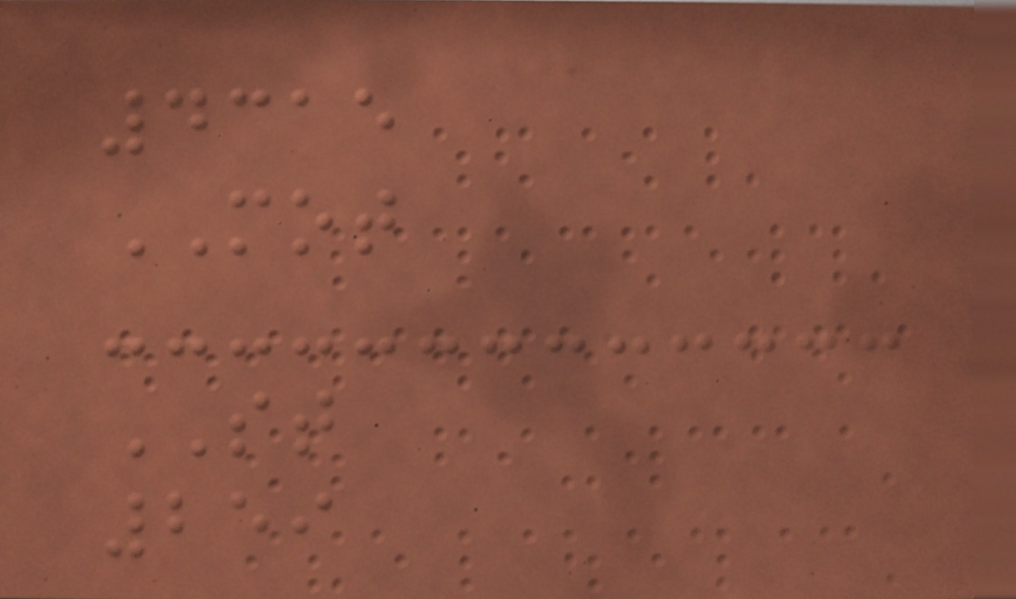4315
MOT
ST
259
